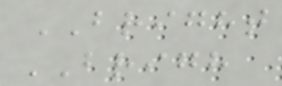BRIGHT
BRIGH
